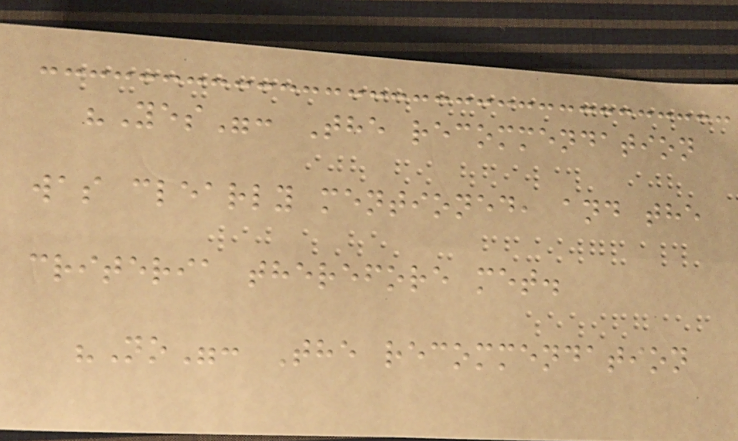"Yes": The recommendation
was clearly mentioned, and the
criteria therefore met.
"No": The recommendation
